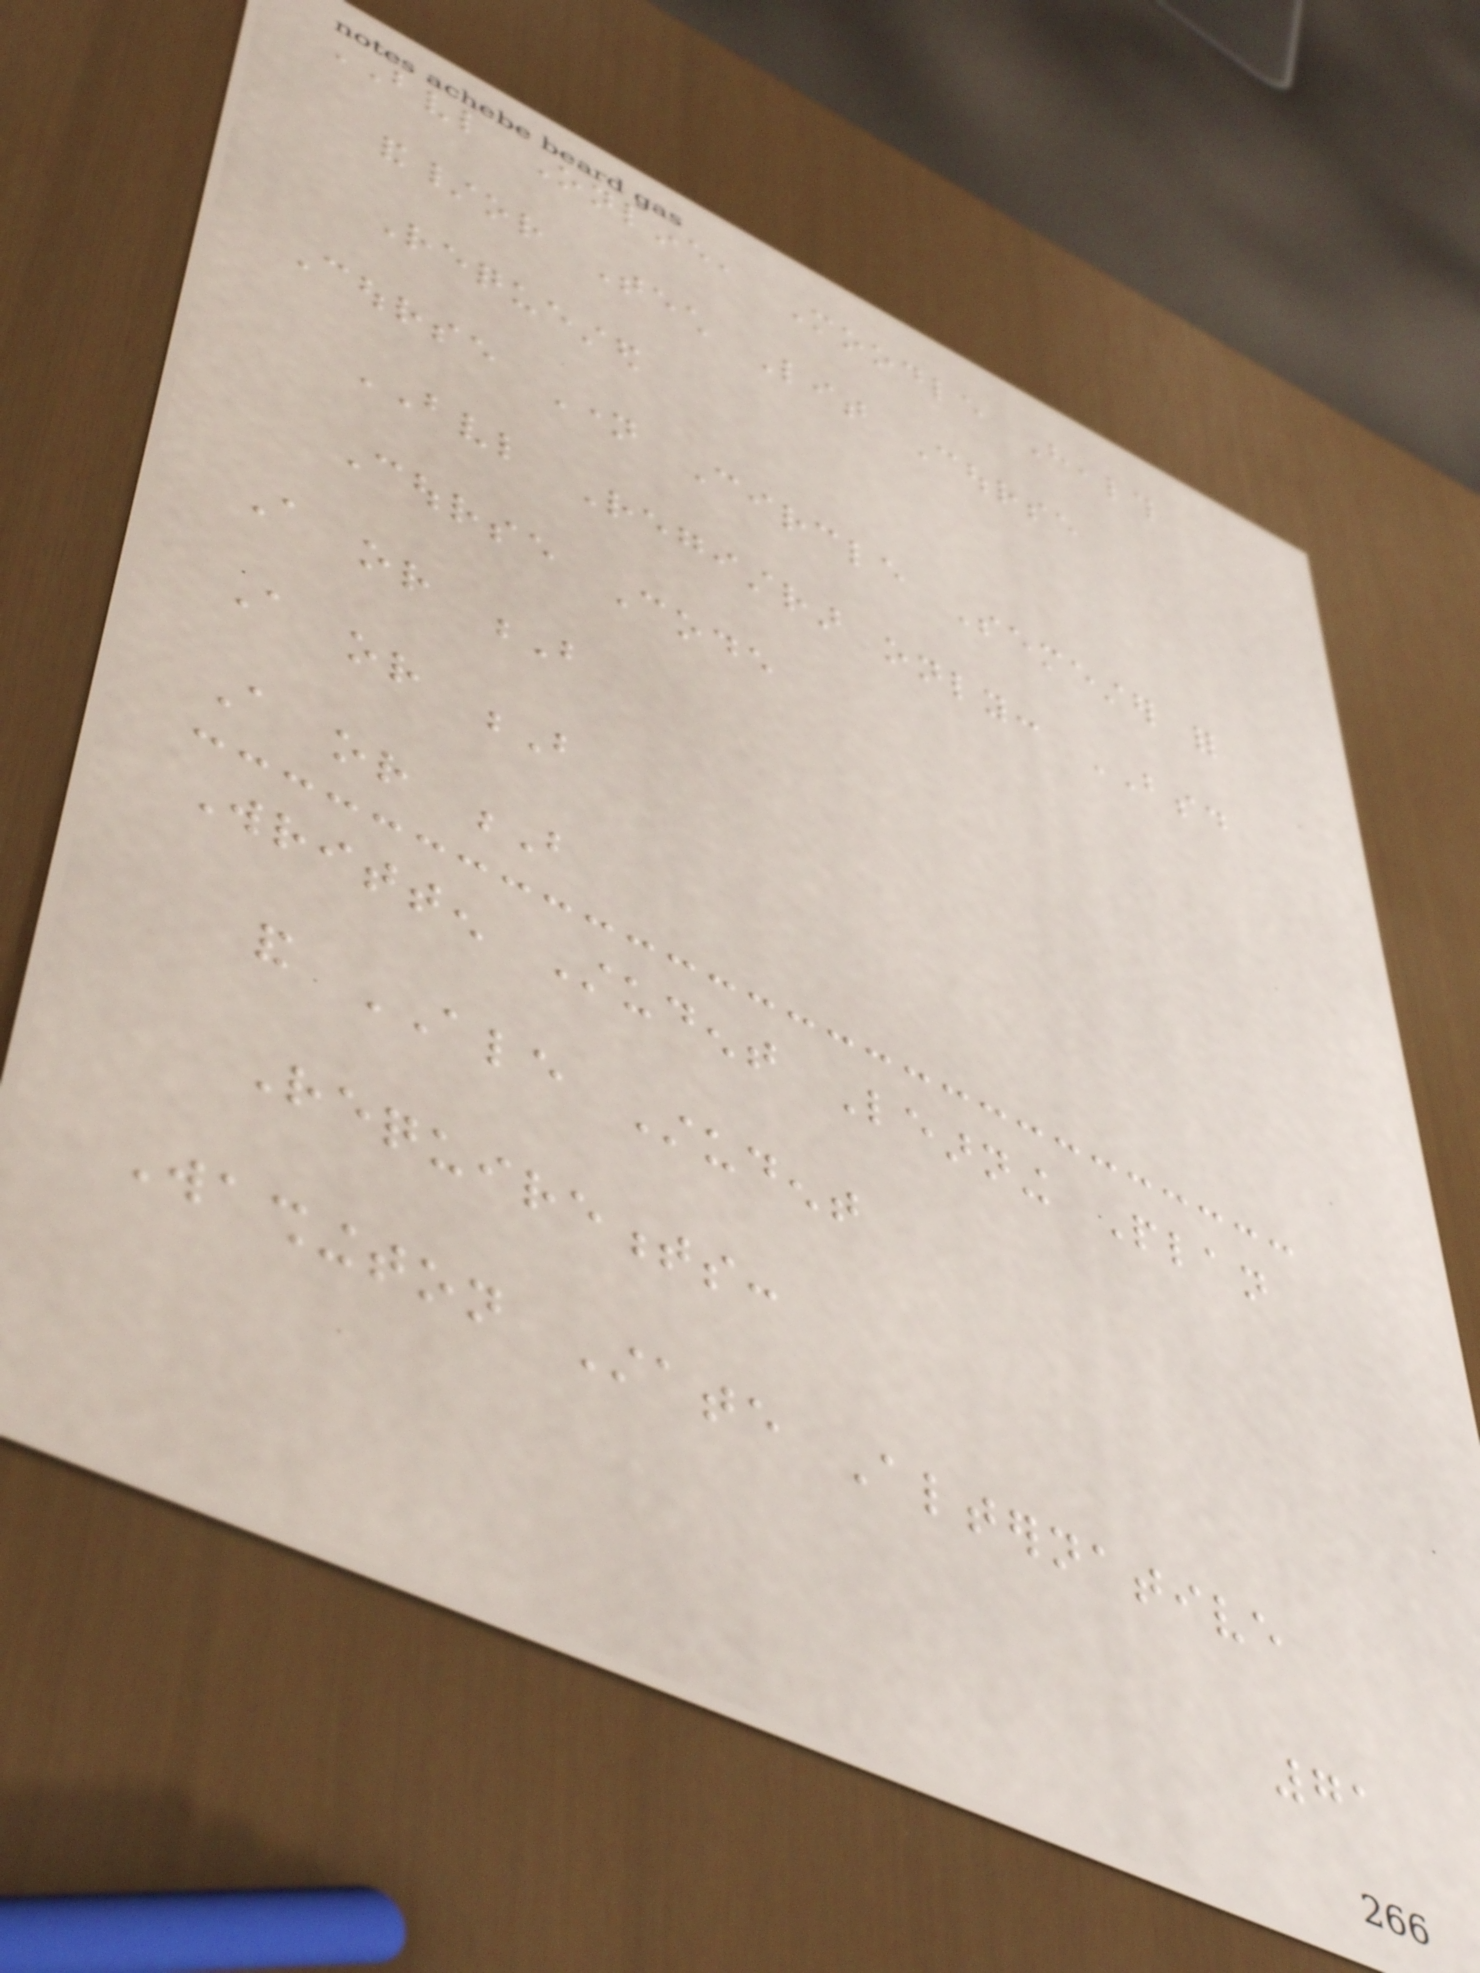BVL Online, Moodle Health
and/or Tech Lit Course
Requested
Course Name Circle Semester for
BVL Registrar only: BSD
Course Code
A or B
A or B
A or B
Written Student Learning Plan
and ALE Student
Requirements:
Washington State Alternative
71
